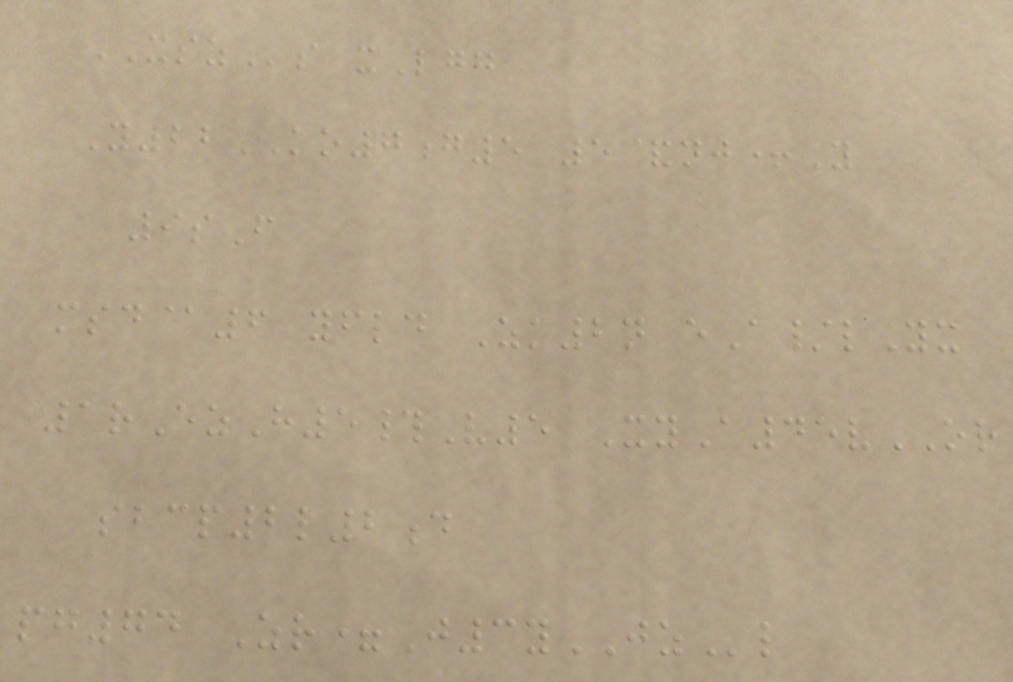XSZs xLgg
Y22KO7g5 5&nj+Y
9sF
msd@6 yfld Zk2n eA/lYx
1rEzH5#V5 XyA45vOR
sbcp2l2d
pg74 Zr=J3yJZl
